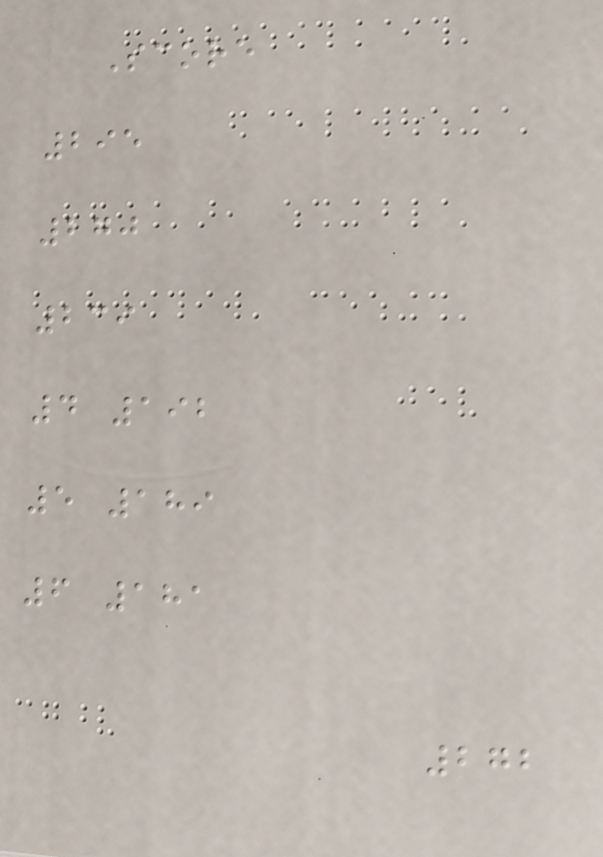Score
295
270
239
4 192
5 189
6 181
272
